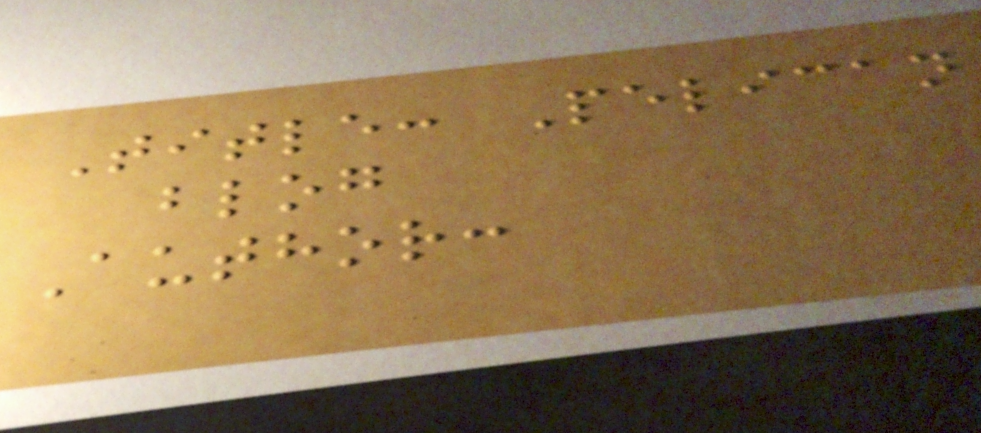Title: Pelican
blog
Author:
